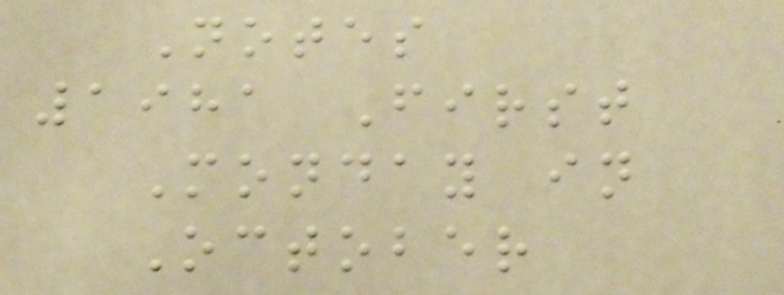Notes
1981 First
Monday in
October
